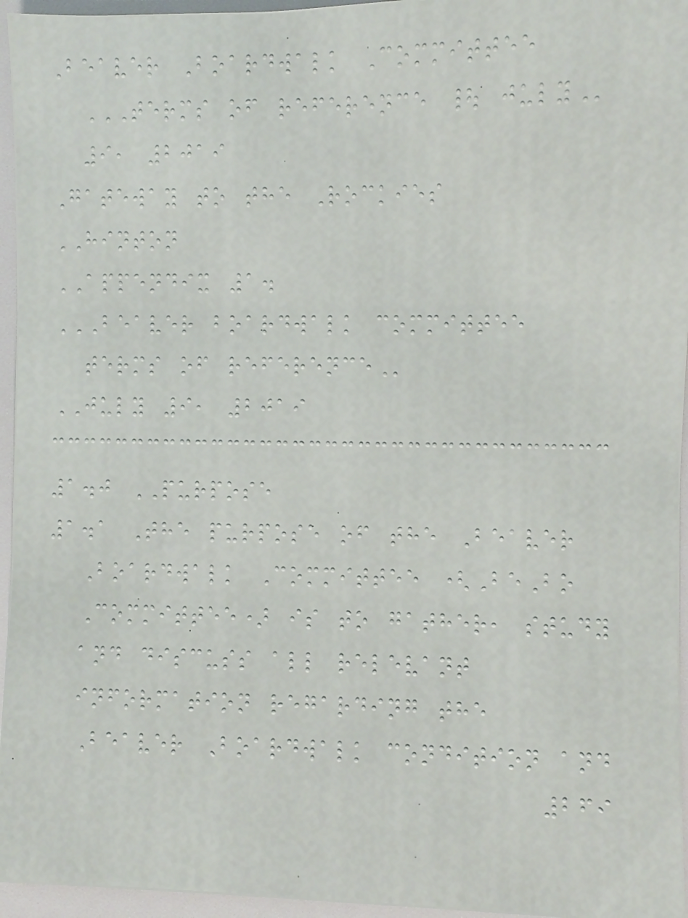Beaver Boardwalk Committee
TERMS OF REFERENCE | JULY
9, 2019
Gateway to the Rockies
HINTON
APPENDIX 1.
BEAVER BOARDWALK COMMITTEE
TERMS OF REFERENCE
JULY 9, 2019
1.0 PURPOSE
1.1 The purpose of the Beaver
Boardwalk Committee (BeBo
Committee) is to gather, study
and discuss all relevant
information regarding the
Beaver Boardwalk condition and
269
